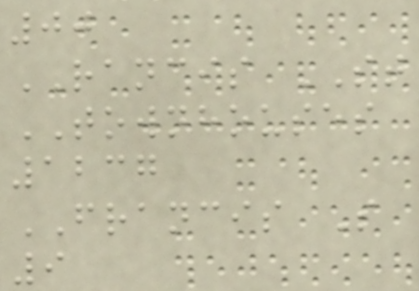00
RANCIS ST
TOWNHOUSES
1237
FRANCIS S
9
